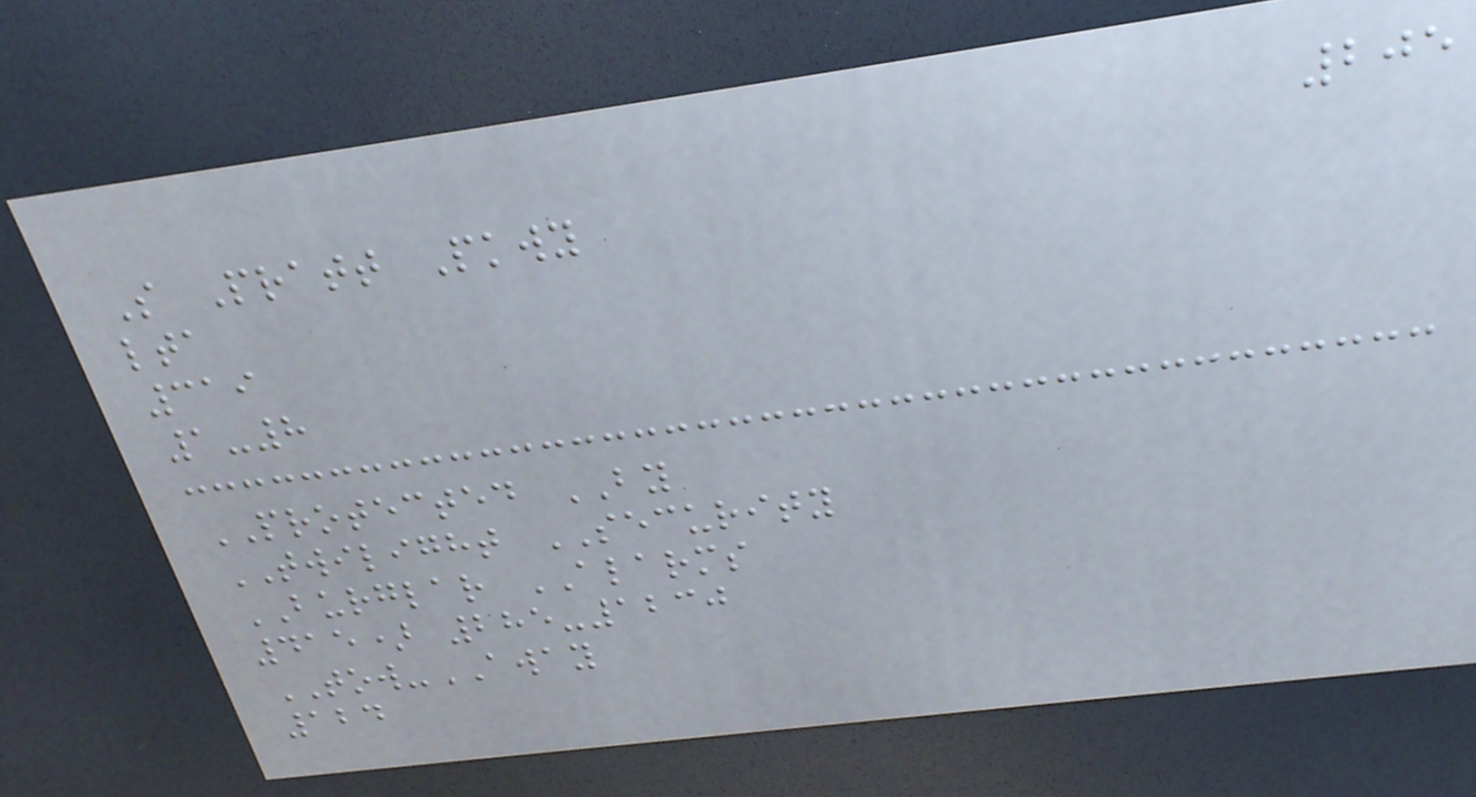205
S Pratt Pkwy
lta
319
1-8
PROTECTED BY
TWILIGHT SECURITY
BURGLAR ALARMS
415) 285-1230
TOW-AWAY
124
